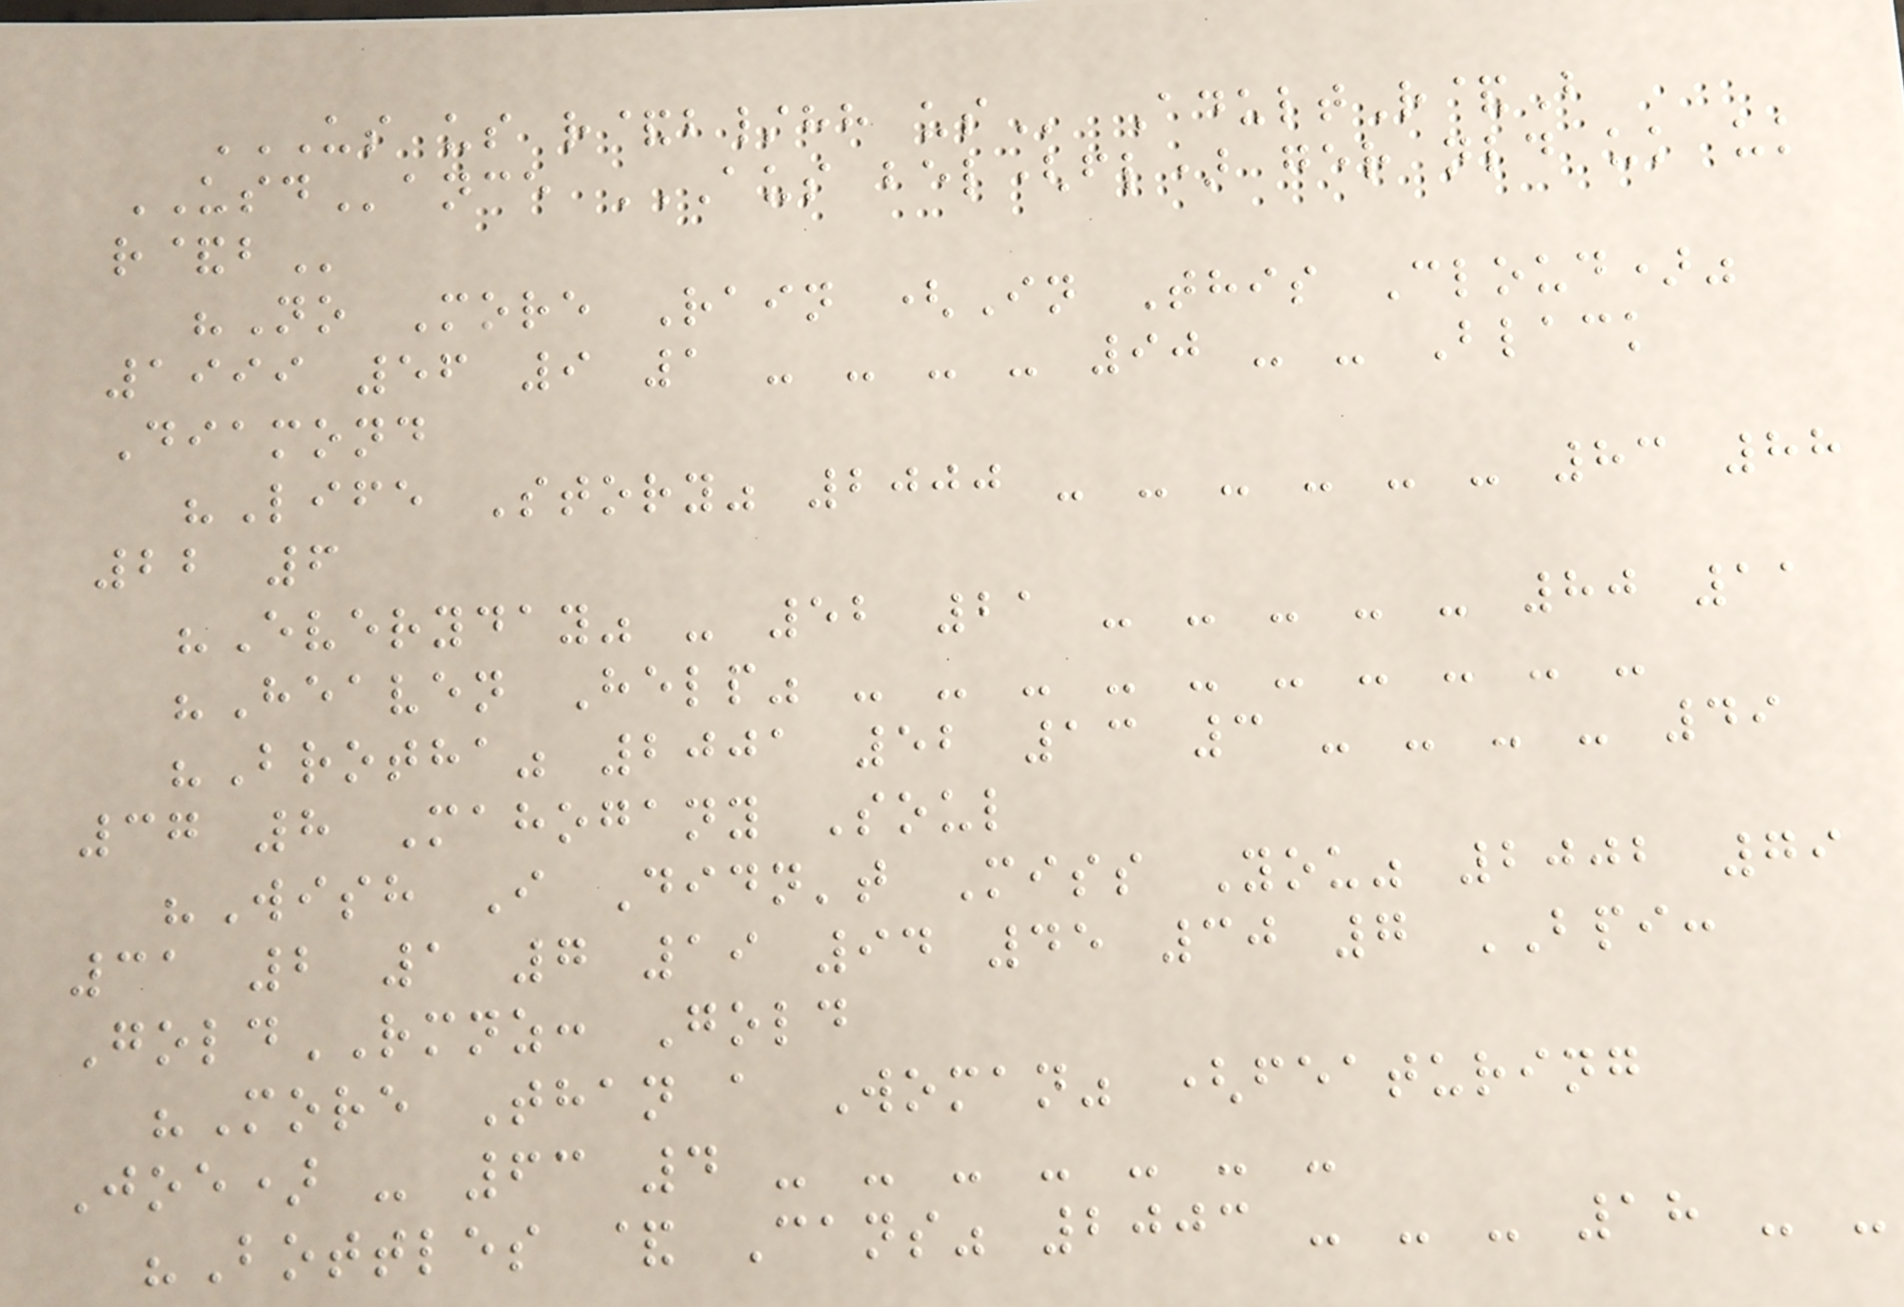US US R&B/HH US AdultR&B
USDance AUS BEL(FL) GER NLD UK UK
R&B
"No More Rain (In This Cloud)"
1999 56 9 1 - - - - 90 - - Black
Diamond
"Life Story" 2000 - - - - - - 83 88
22 6
"Everyday" - 52 21 - - - - - 80 11
"Heaven Help" - - - - - - - - - -
"Brotha" 2001 52 13 3 - - - - 49
37 8 Mahogany Soul
"Wish I Didn't Miss You" 2002 79
31 2 1 7 19 94 45 30 7 BPI:
GoldRMNZ: Gold
"More Than a Woman" (featuring
Joe) - 63 4 - - - - - - -
"Bottles & Cans" 2003 - - - 18 - -
